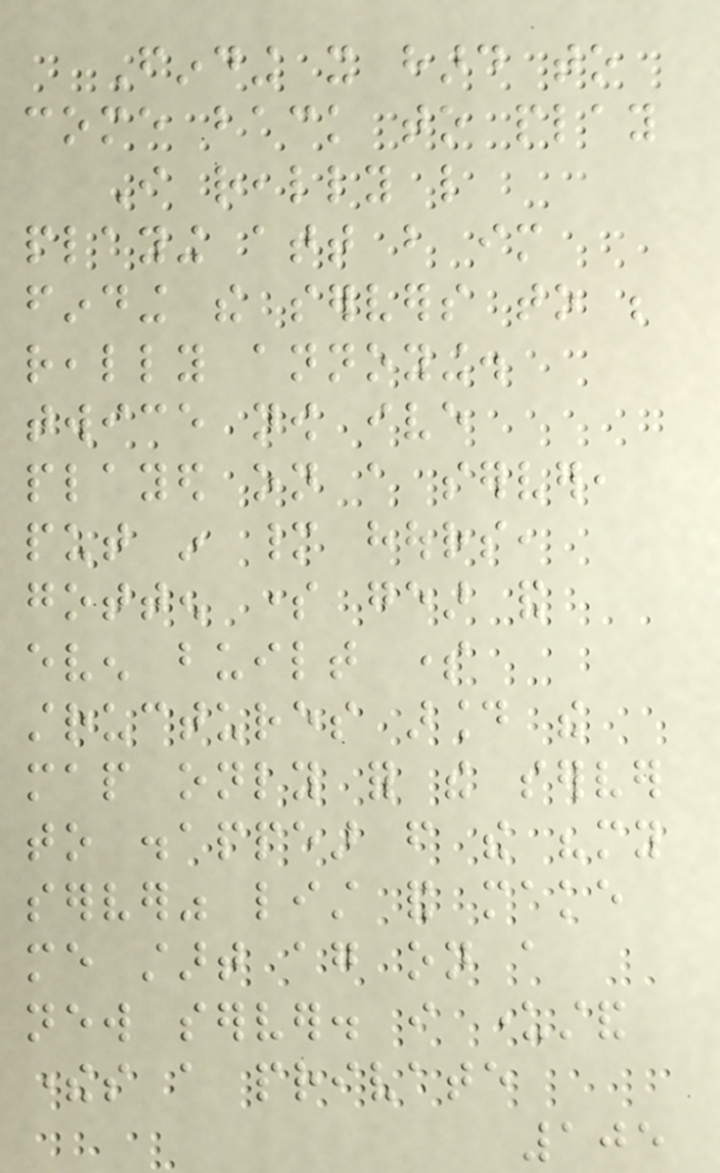Finding it hard to
come back to play
I really like
playing att but im
finding the servers to be
really annoying.
twice now ive
played on a server,
put in many hours,
gotten some gear and
even built some
structures around the
map only for the server
to disappear from the "my
server" list and make
me start again on a
new server. i understand
theres a private
105
